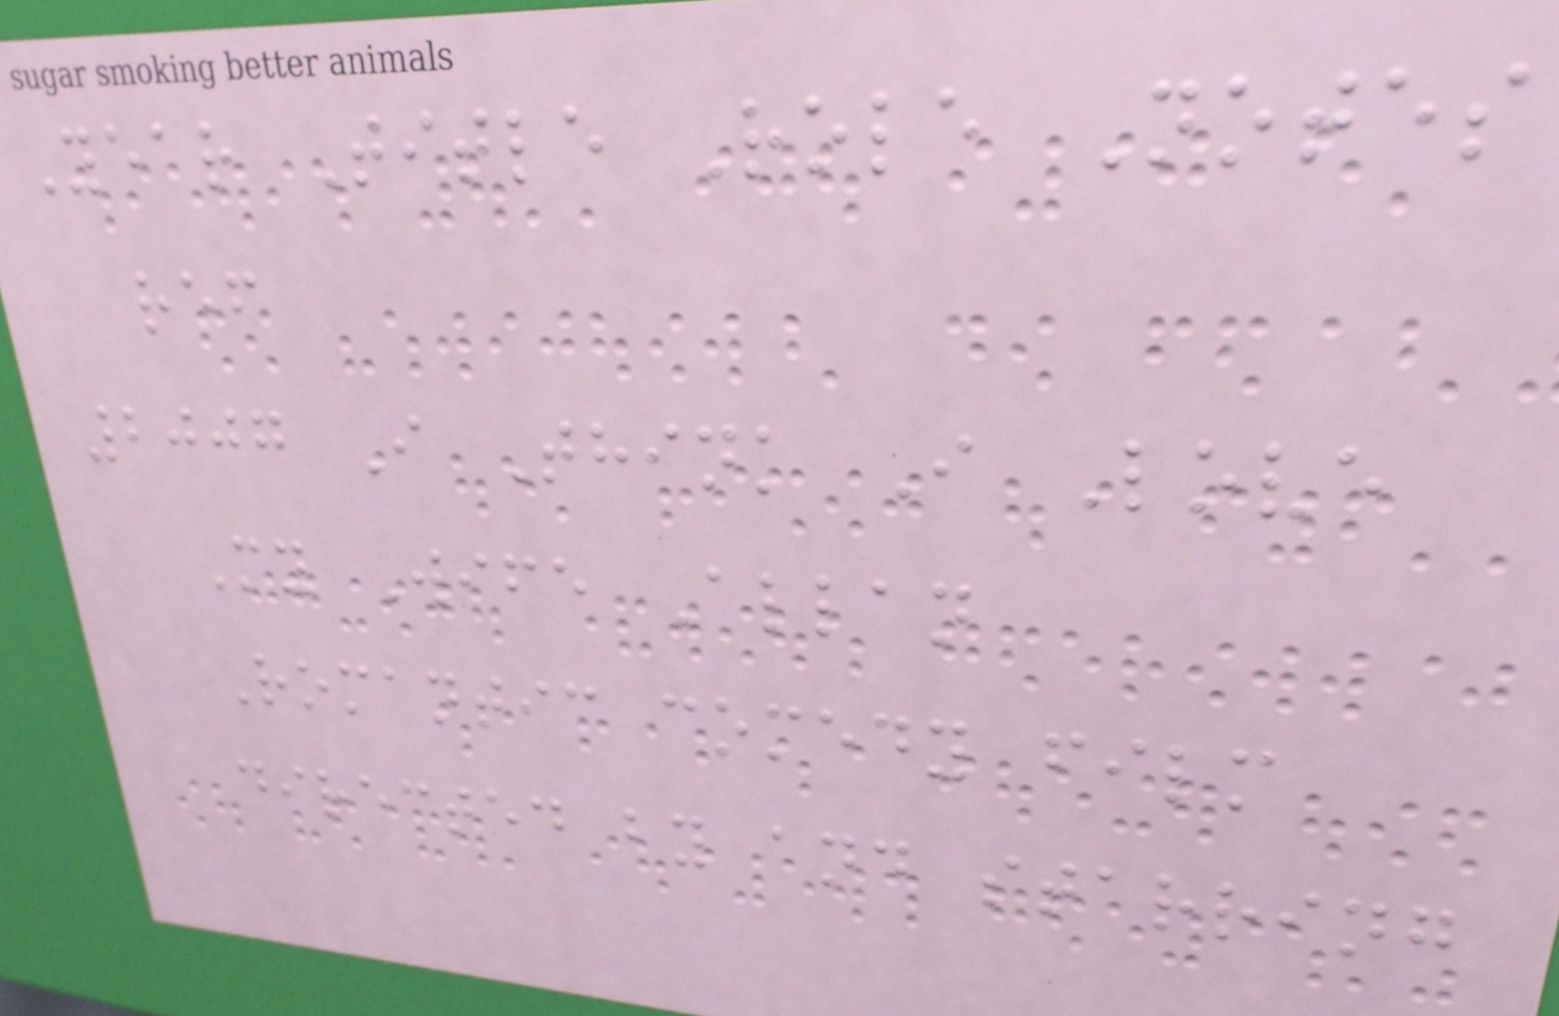Year Title Role Notes
ref
2007 I Think I Love
My Wife Allan
Romantic comedy film
directed by and starring
